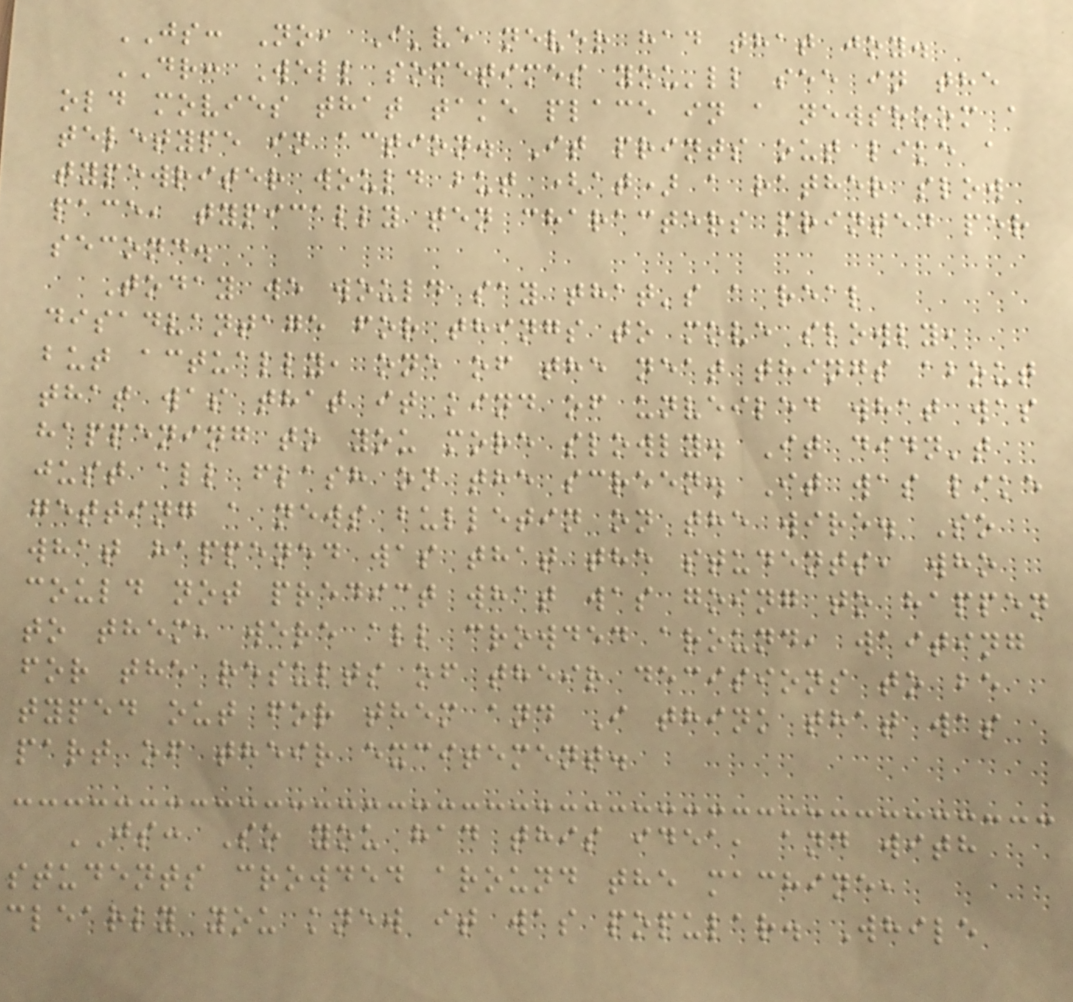JS: No, I've never had that joy.
DR: Well sometimes you'll see in the
old movies that take place in a newsroom a
teletype in action. It prints out like a
typewriter would but (at) a rather slow
pace, typically ten characters printed per
second.
Today we would say that's a real
disadvantage for things to move slowly,
but actually, one of the neat things about
that was that it kind of unveiled what was
happening to you more slowly. It didn't
just all flash on the screen. It was like
getting a news bulletin on the wire. So
what happened was that the students, who
could not predict what was going to happen
to them, were all crowded around, waiting
for the results of their decisions to be
typed out for them and I think that was
part of their excitement.
JS: So you had this idea, and with
students crowded around the machine,
clearly you knew it was popular. While
